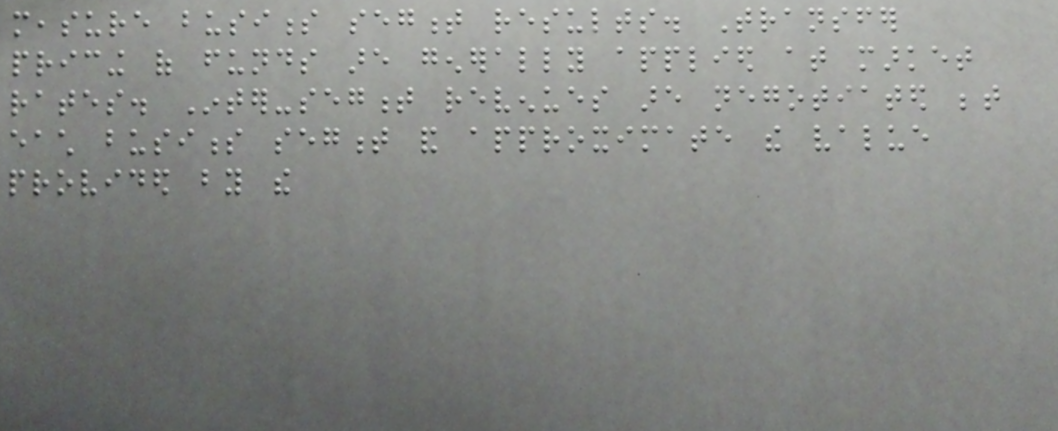measure business segment results. Transfer
pricing of funds are generally applied at market
rates. Inter-segment revenues are negotiated between
each business segment and approximate the value
provided by the
